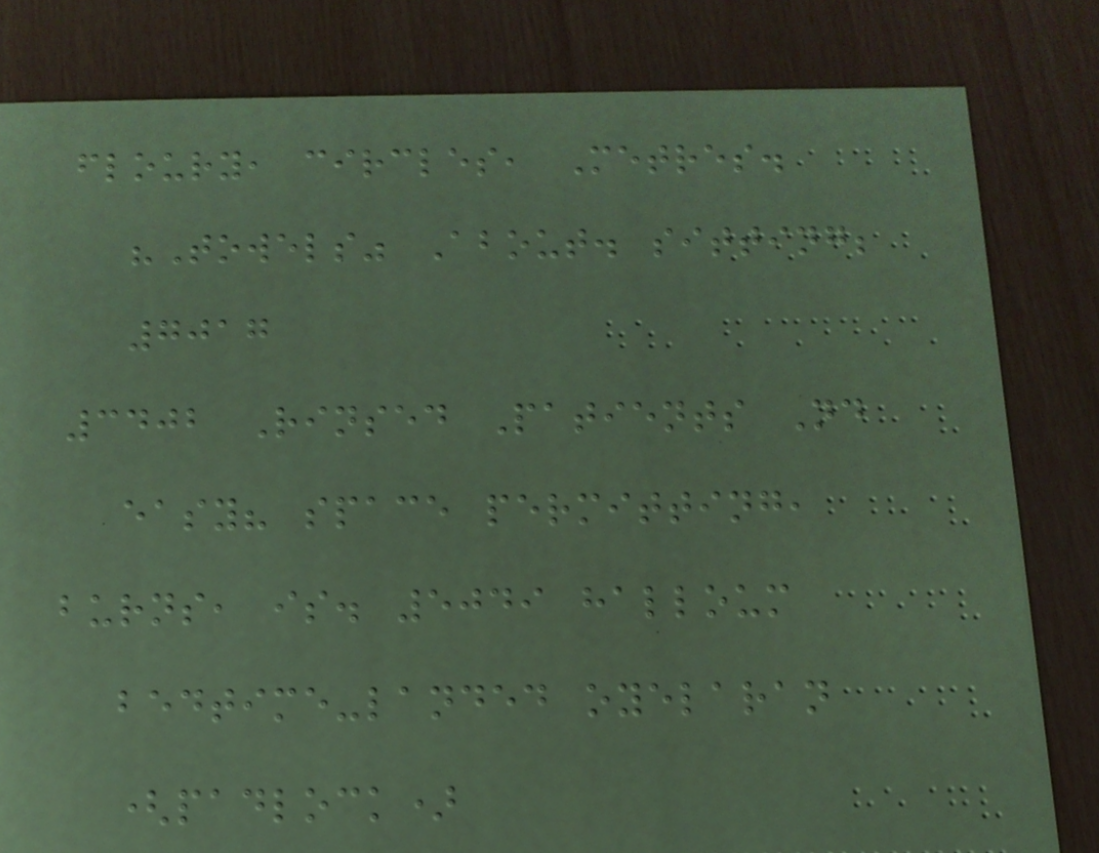floury, circles, Metres.
"Towels" About. sitting;
7017
3402 Rinsed Patients Nd
easy? space permitting,
burns, is. 5049 halloum
bedtime-landed oyelaran
(padlock)
